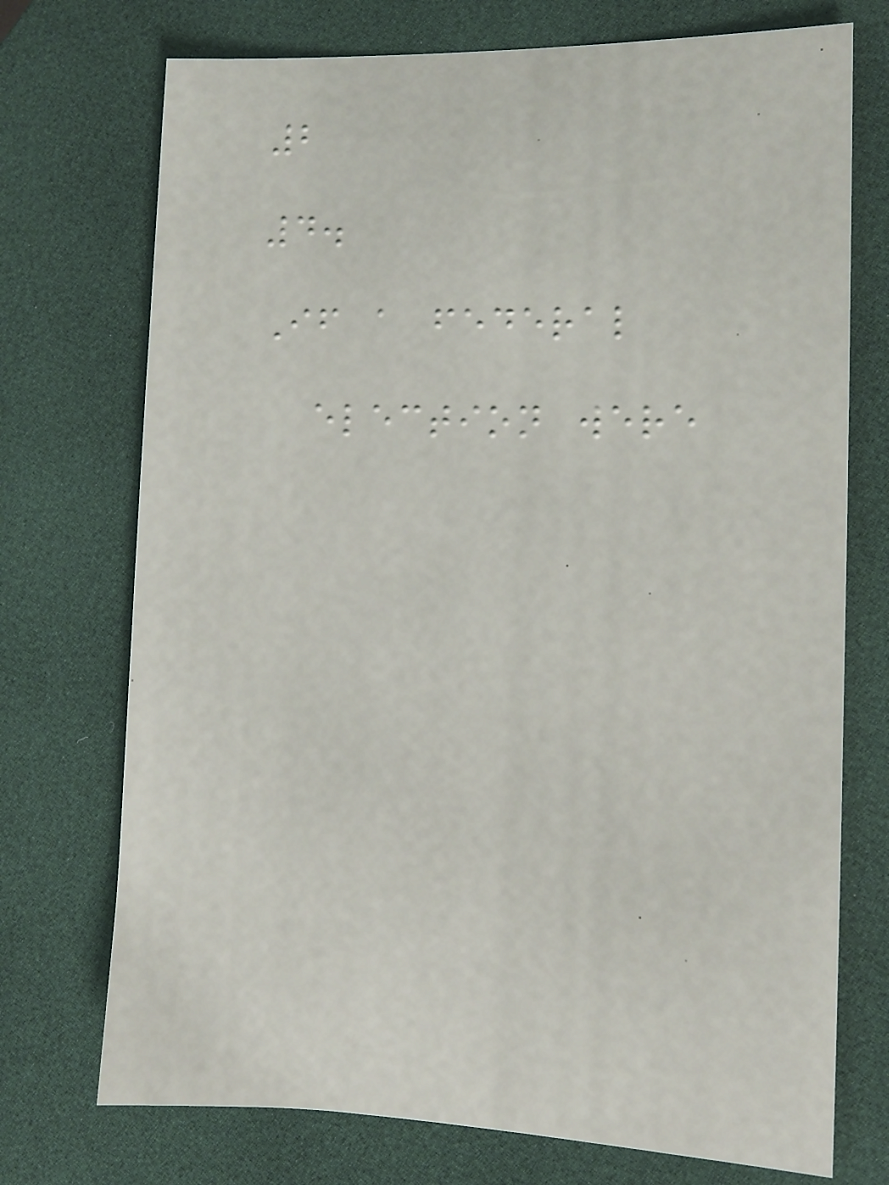2
4.
If a federal
election were
